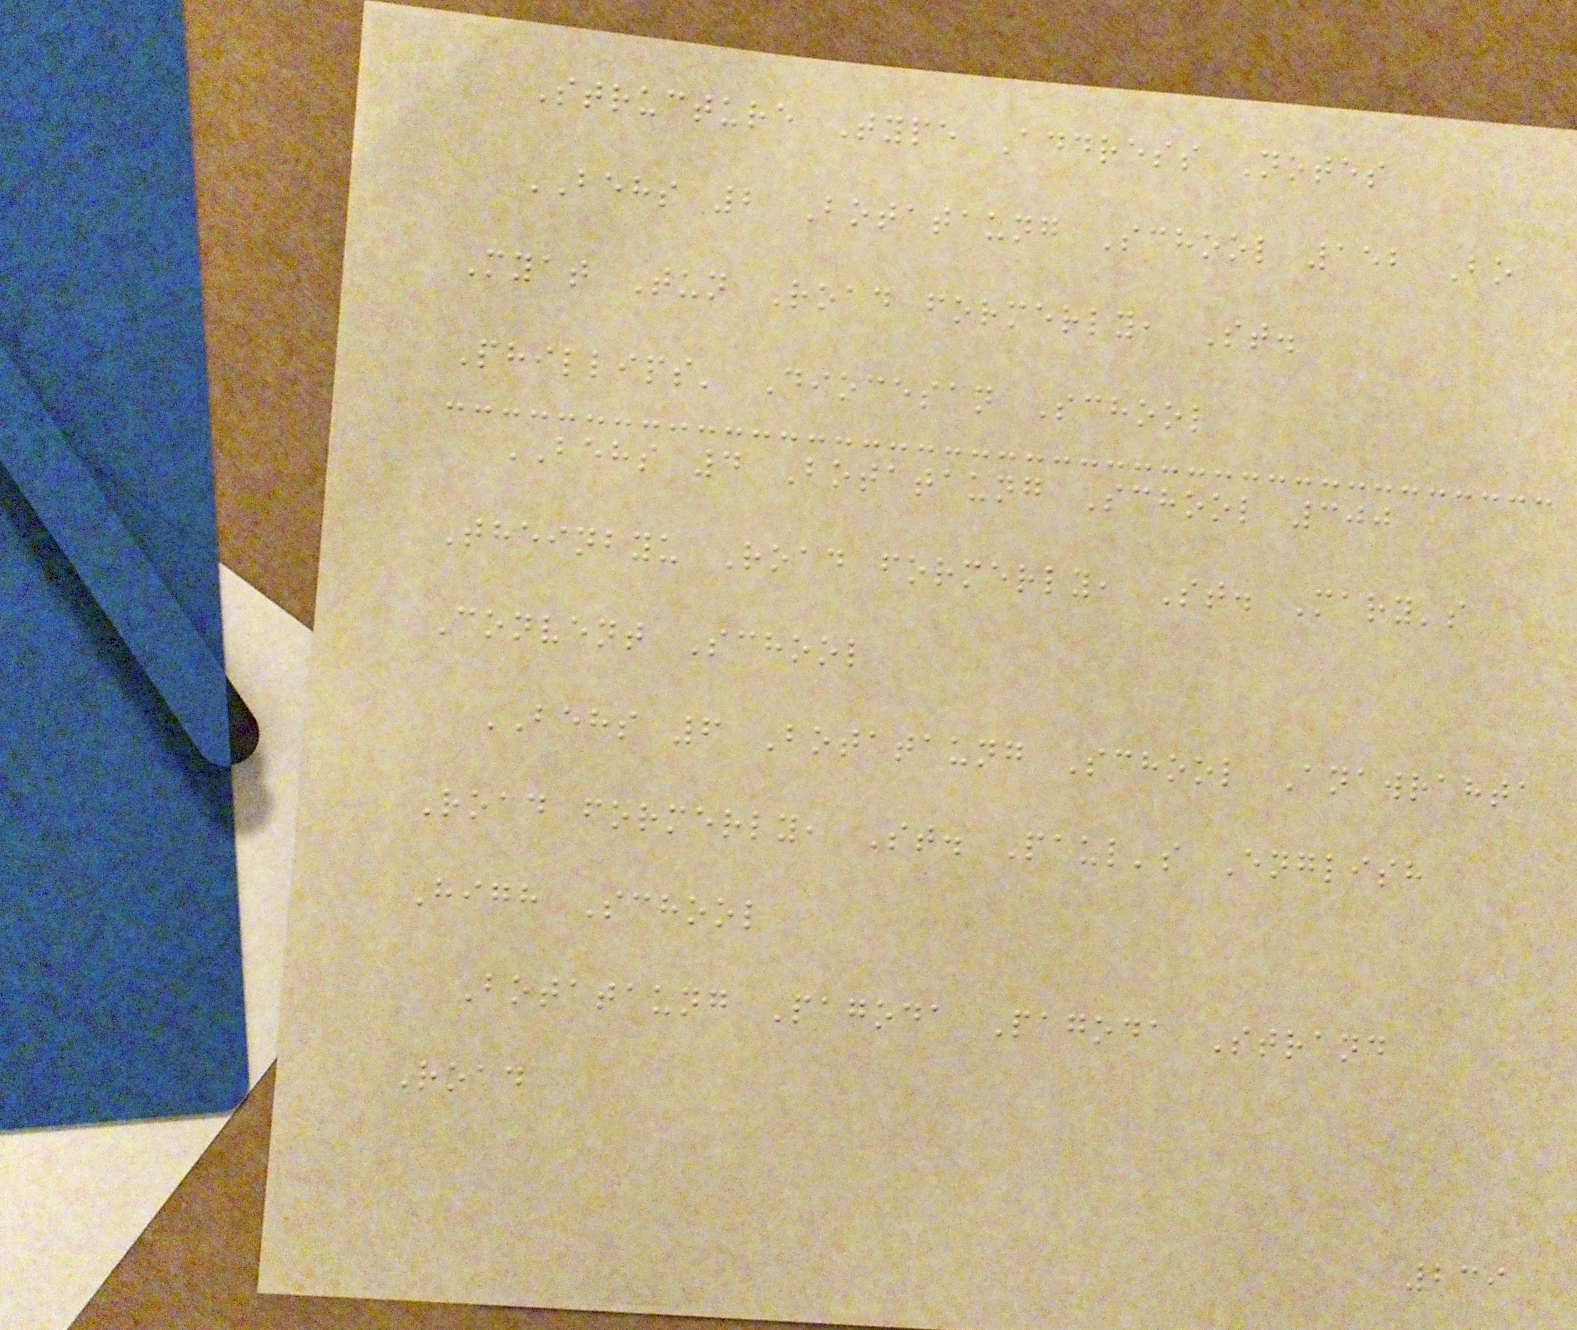Structure Type Address Notes
BEHS 2 Botataung School 152 Bo
Myat Tun Road formerly, St.
Phillips' Diocesan School
BEHS 4 Botataung School 300
Theinbyu Road formerly, St. Mary's
Convent School
BEHS 6 Botataung School Anawrahta
Road formerly, St. Paul's English
High School
Botataung Pagoda Pagoda Strand
Road
239
